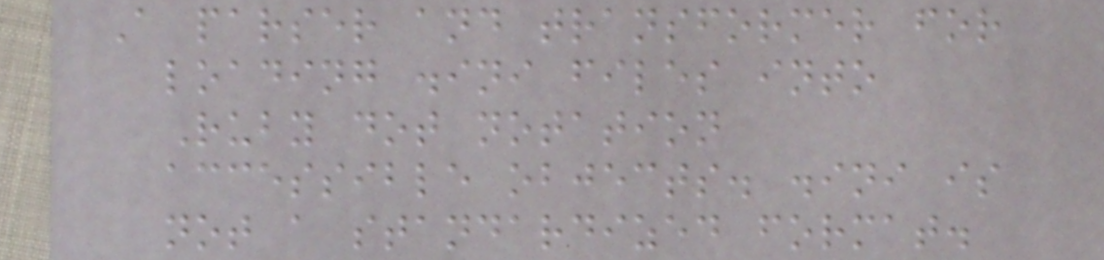A parser and transformer for
loading .ini files into
Ruby dot notation
accessible objects. .ini is
not a standardized format.
